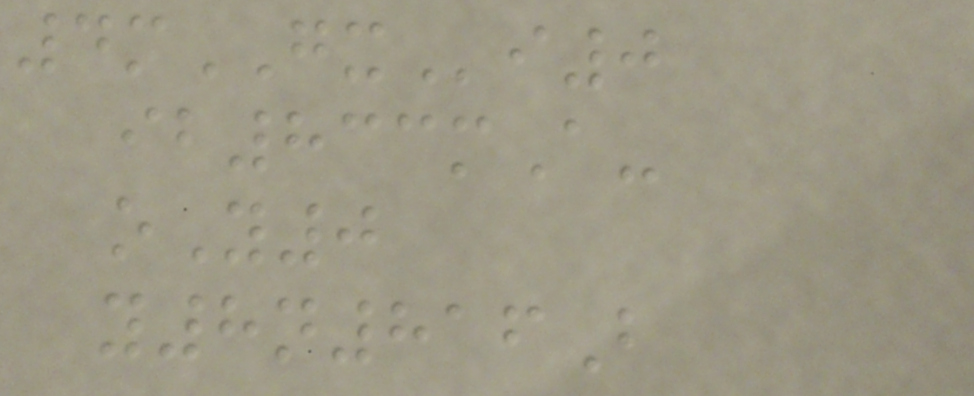4mGXi0
ib833mA-
oY0
y8n816B
